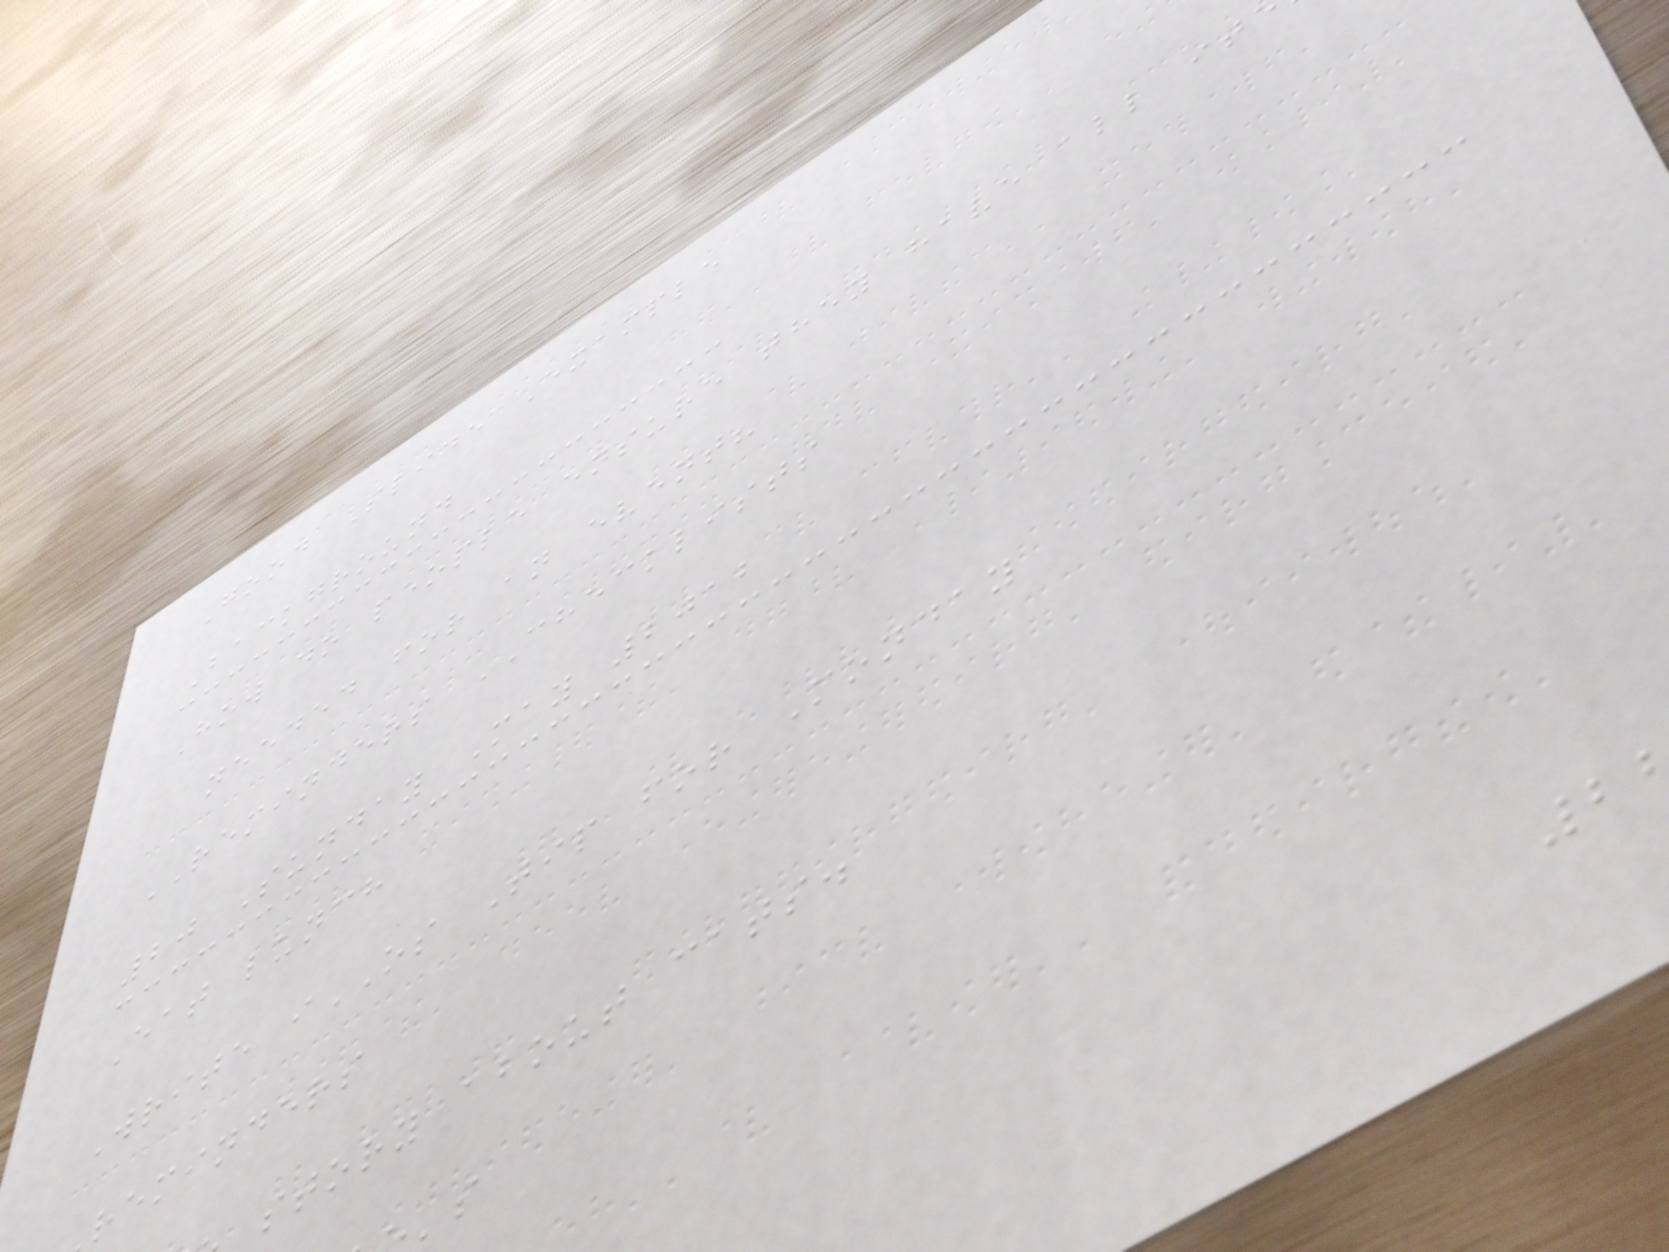Good Slide Example
Background
How do people ensure they have all it
needed for an event?
REMINDERS CHECKLISTS
20 Sunday May 2012
Eat lunch
Write iOS Tip for Monday
reminders
story about cats.
